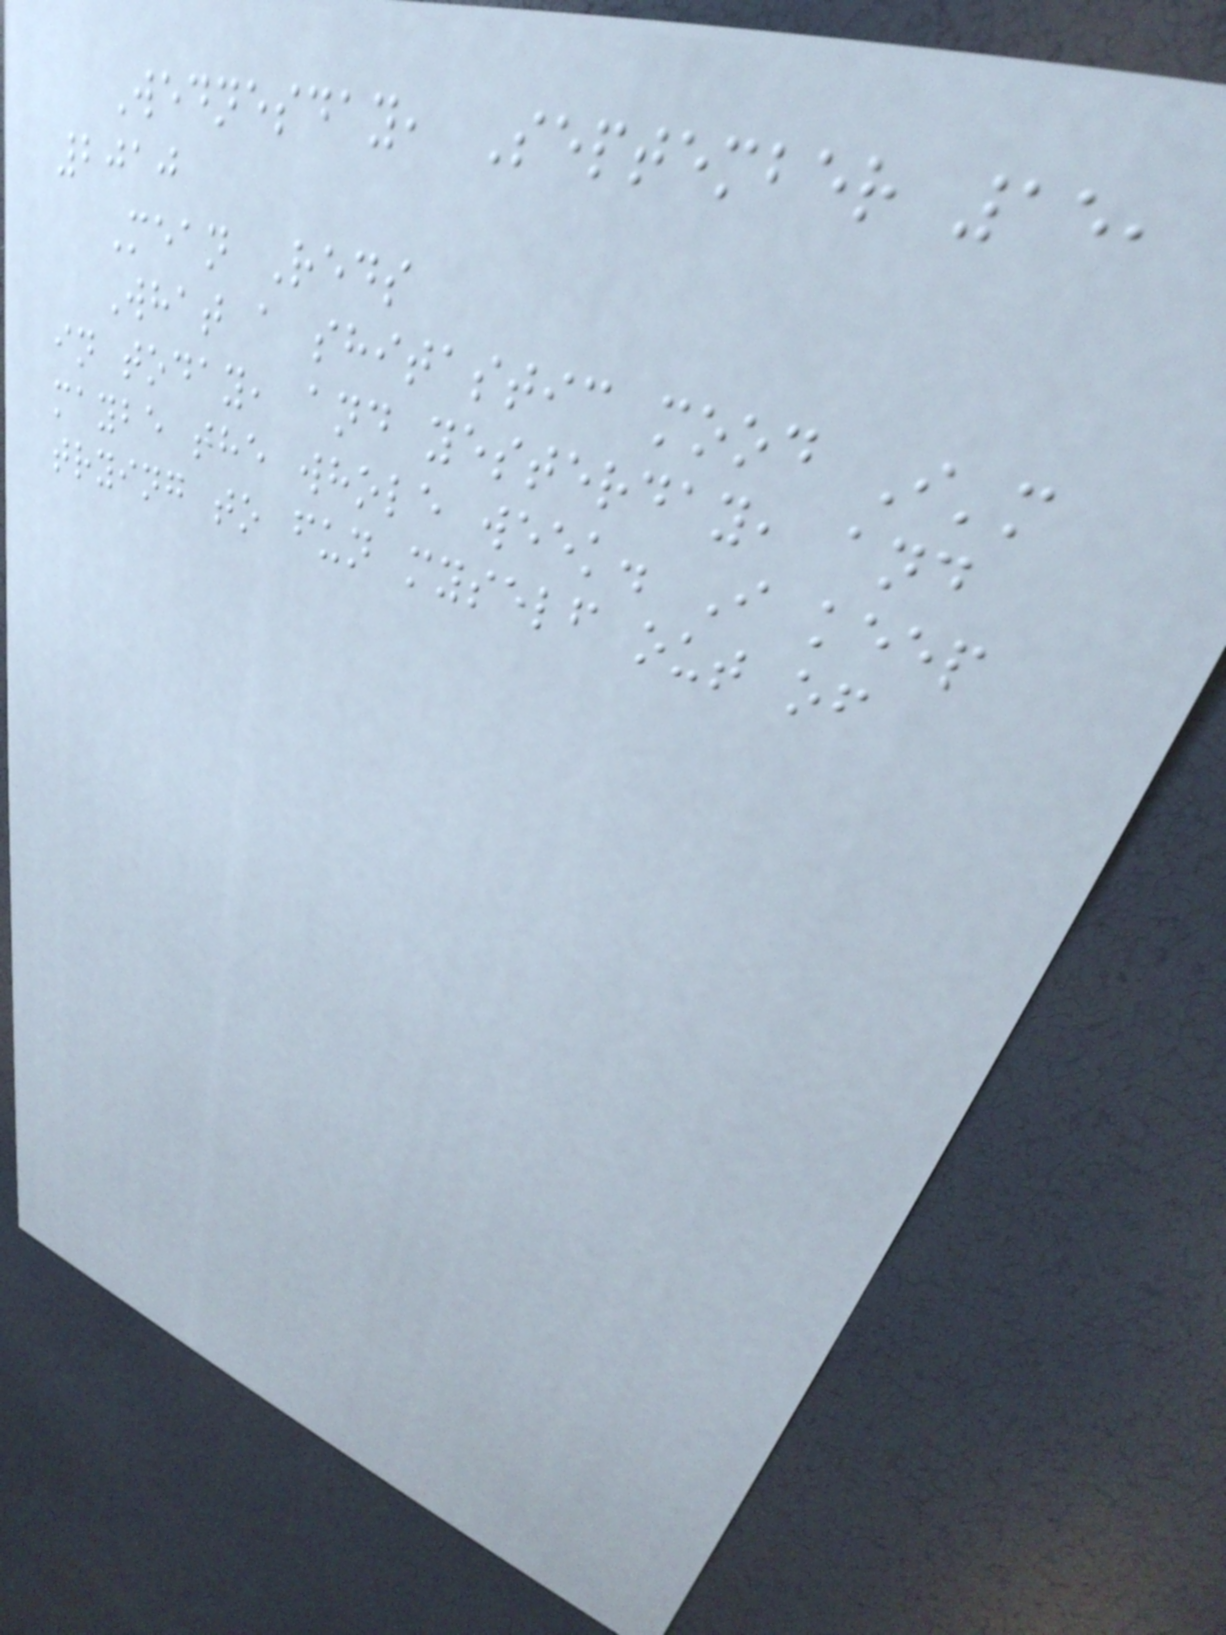Wednesday, September 15,
2010
Mean Reds
What a shitastic mood I'm
in today, and yesterday, and
maybe the whole week. I keep
trying to fun myself out of
